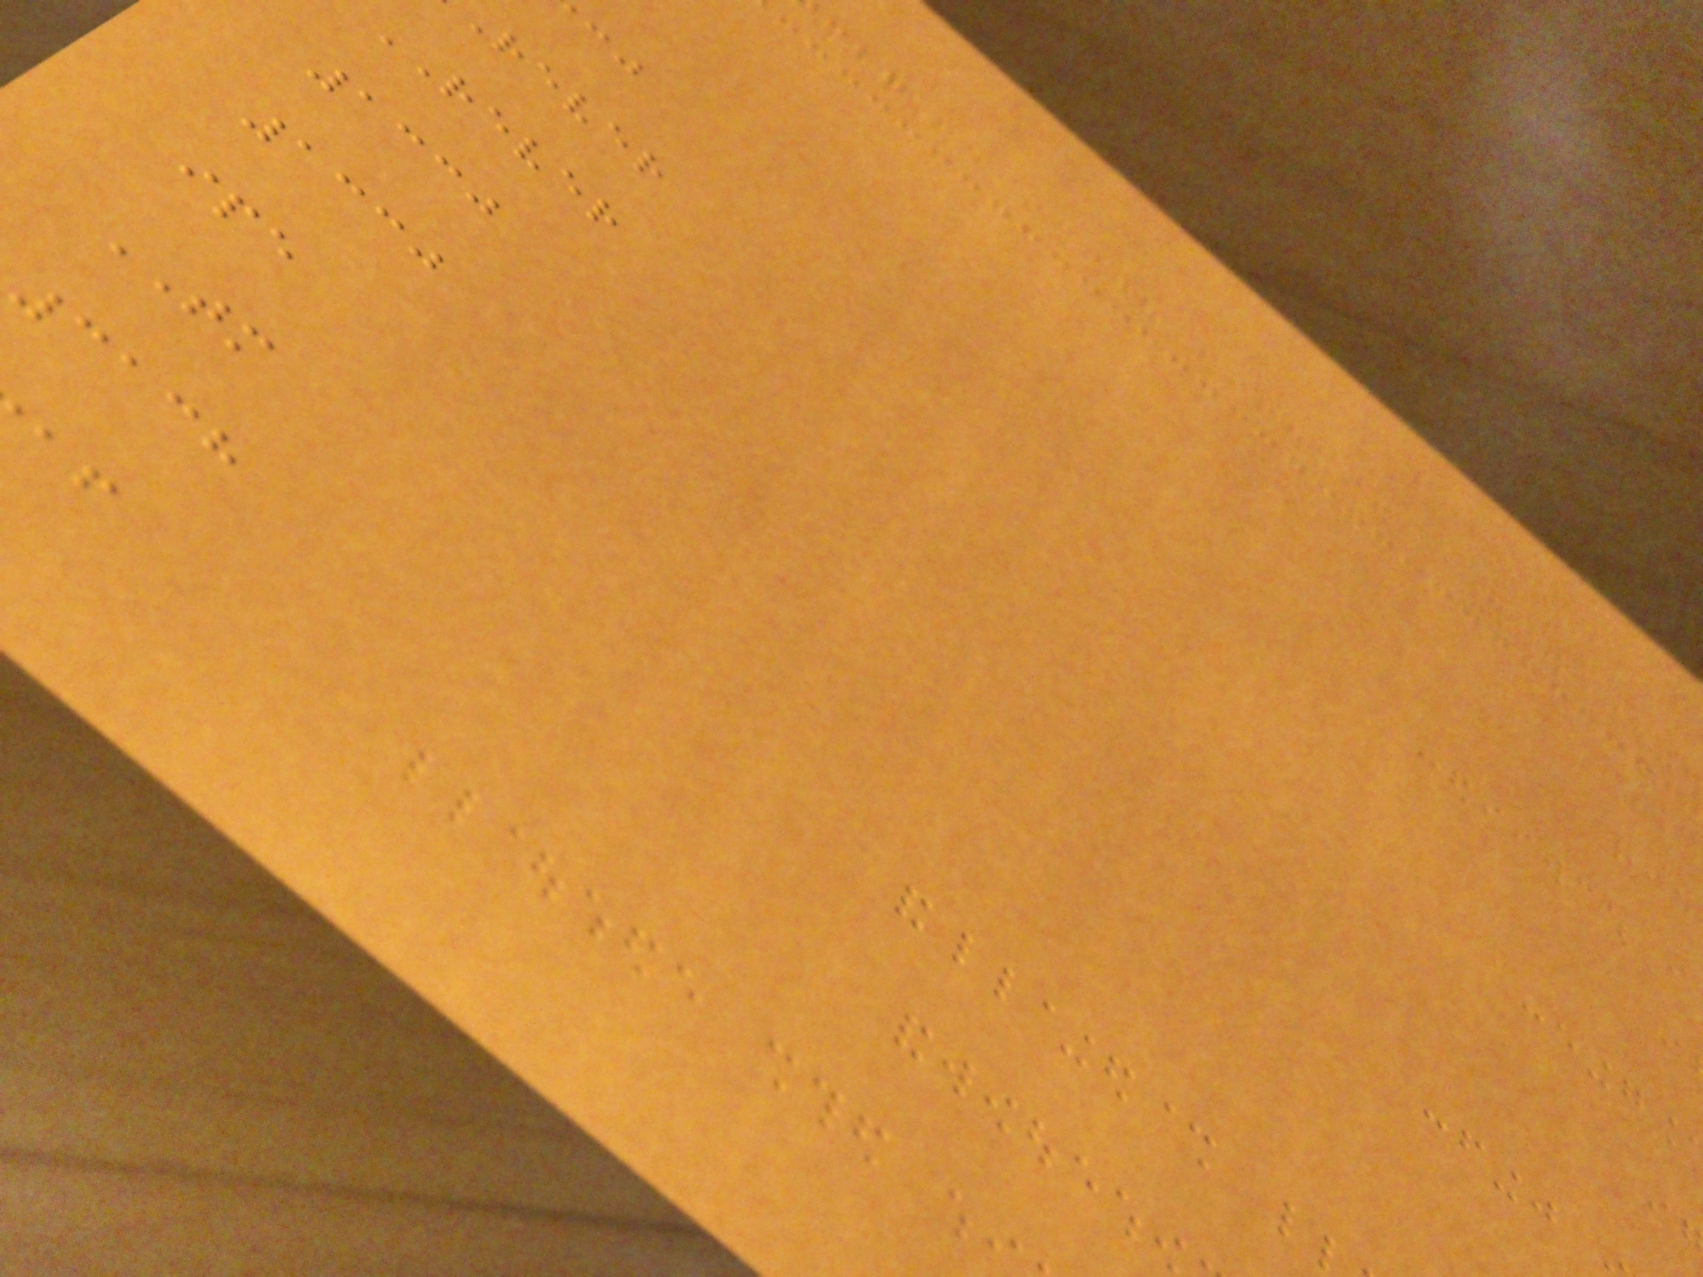rever
REVER
1330
1330
ipe
TM
3138
